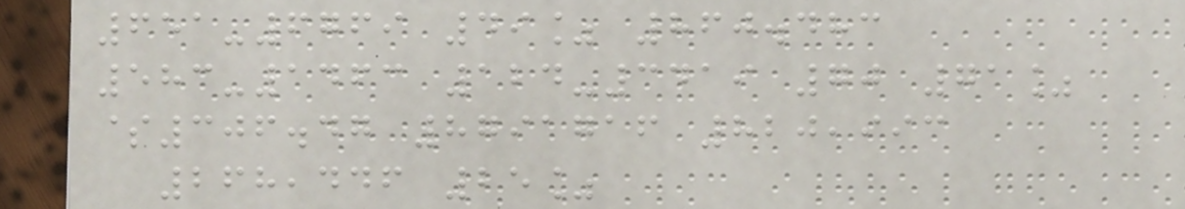651-6769 49% 860.483
583-1463 124-3419 70 71%
$306.47 8791716 820,993
268,446 25%
